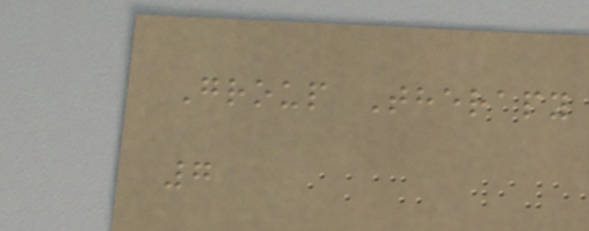Group Therapy
7
